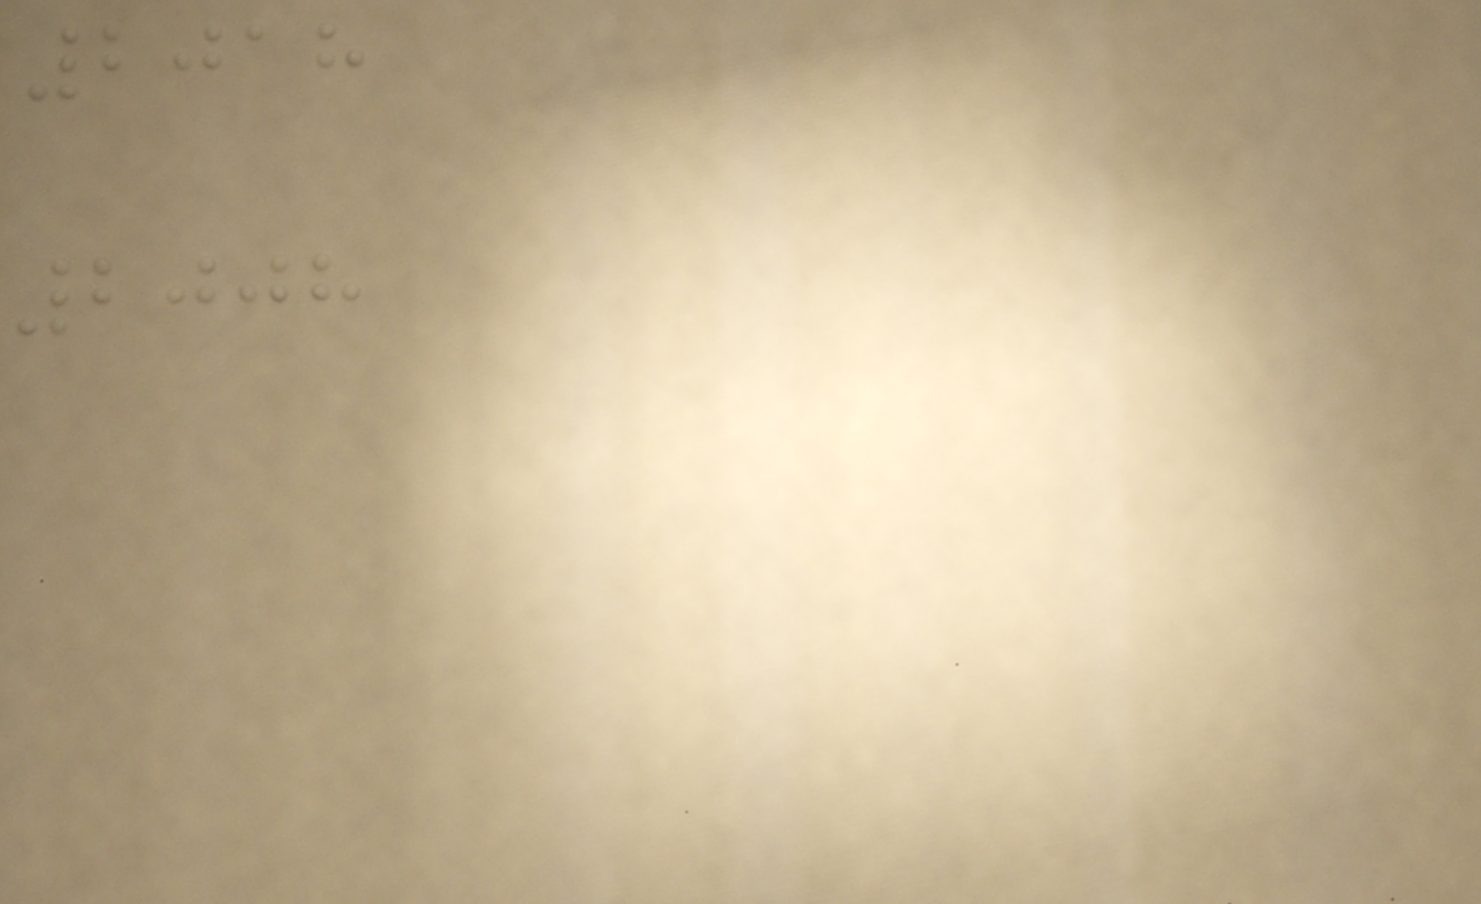2018
2008
